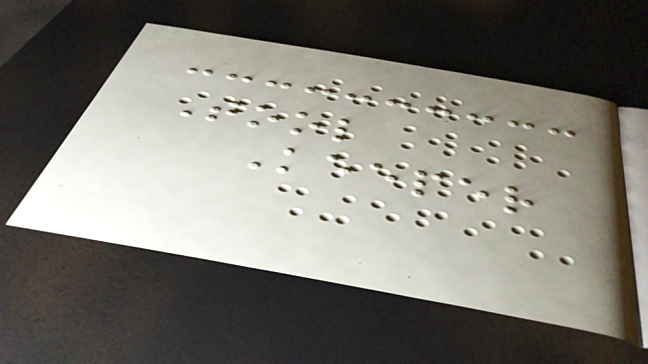Tool
Keeper
